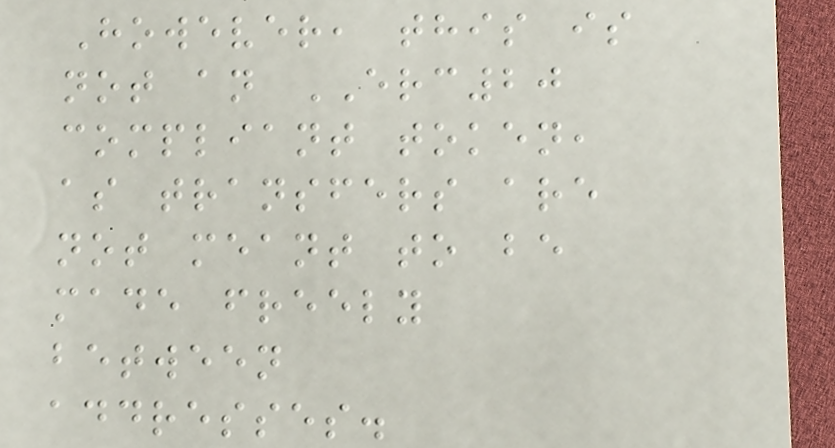However, this is
not an ERC20
compliant token,
as transfers are
not meant to be
made freely
between
addresses.
